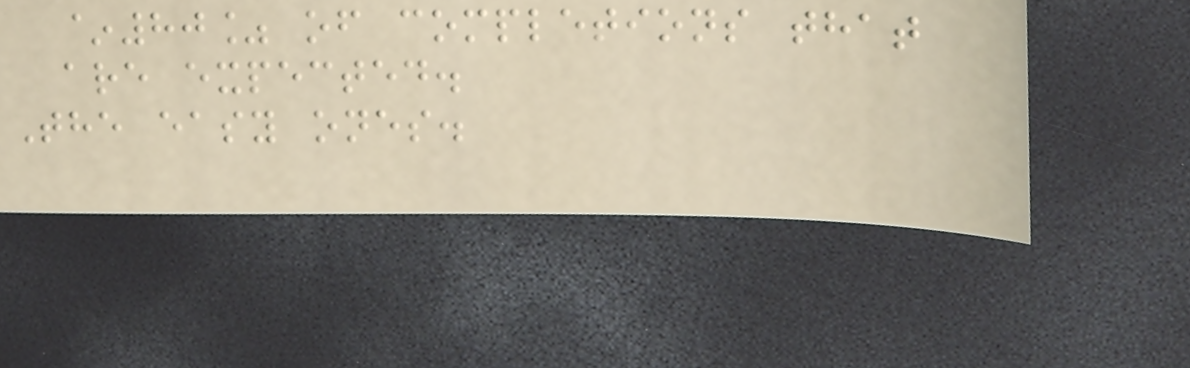~80% of completions that
are expected.
The easy ones.
